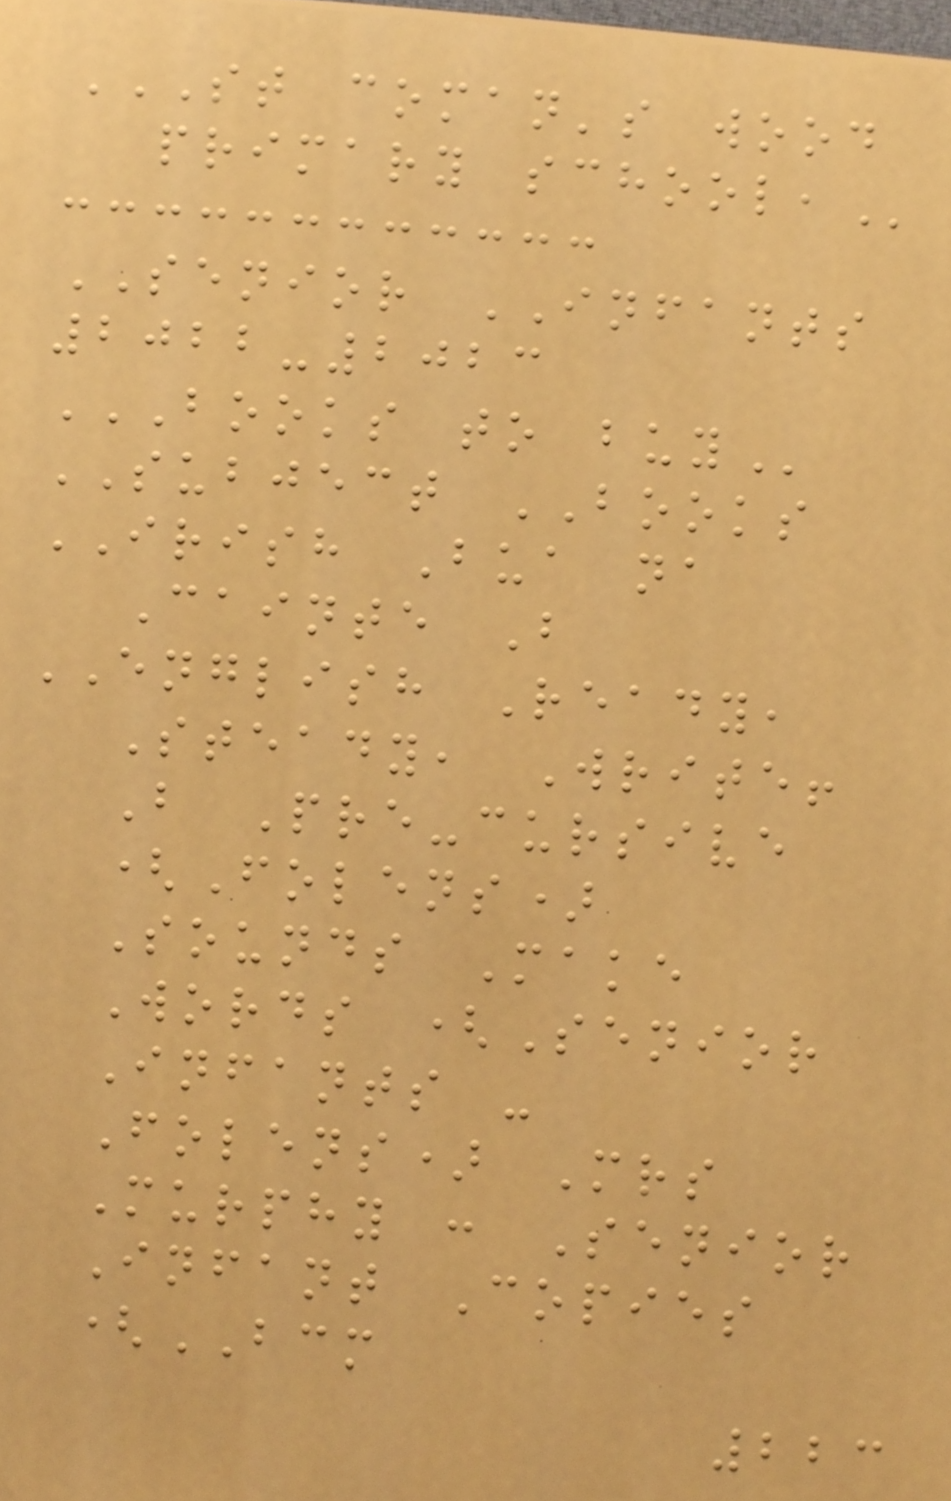ST COMAN'S WOOD
PRIMARY SCHOOL,
SENIOR INFANTS
2022-2023
BOOKS TO BUY
SUBJECT BOOKS
IRISH Bua na
Cainte B
ENGLISH Ready,
Steady, Write!
B Pre-cursive
(Folens)
Sounds Make
Words (Senior
Infants -
Folens) Mrs
Murphy : Senior
Infant Copies
(BCM
223
